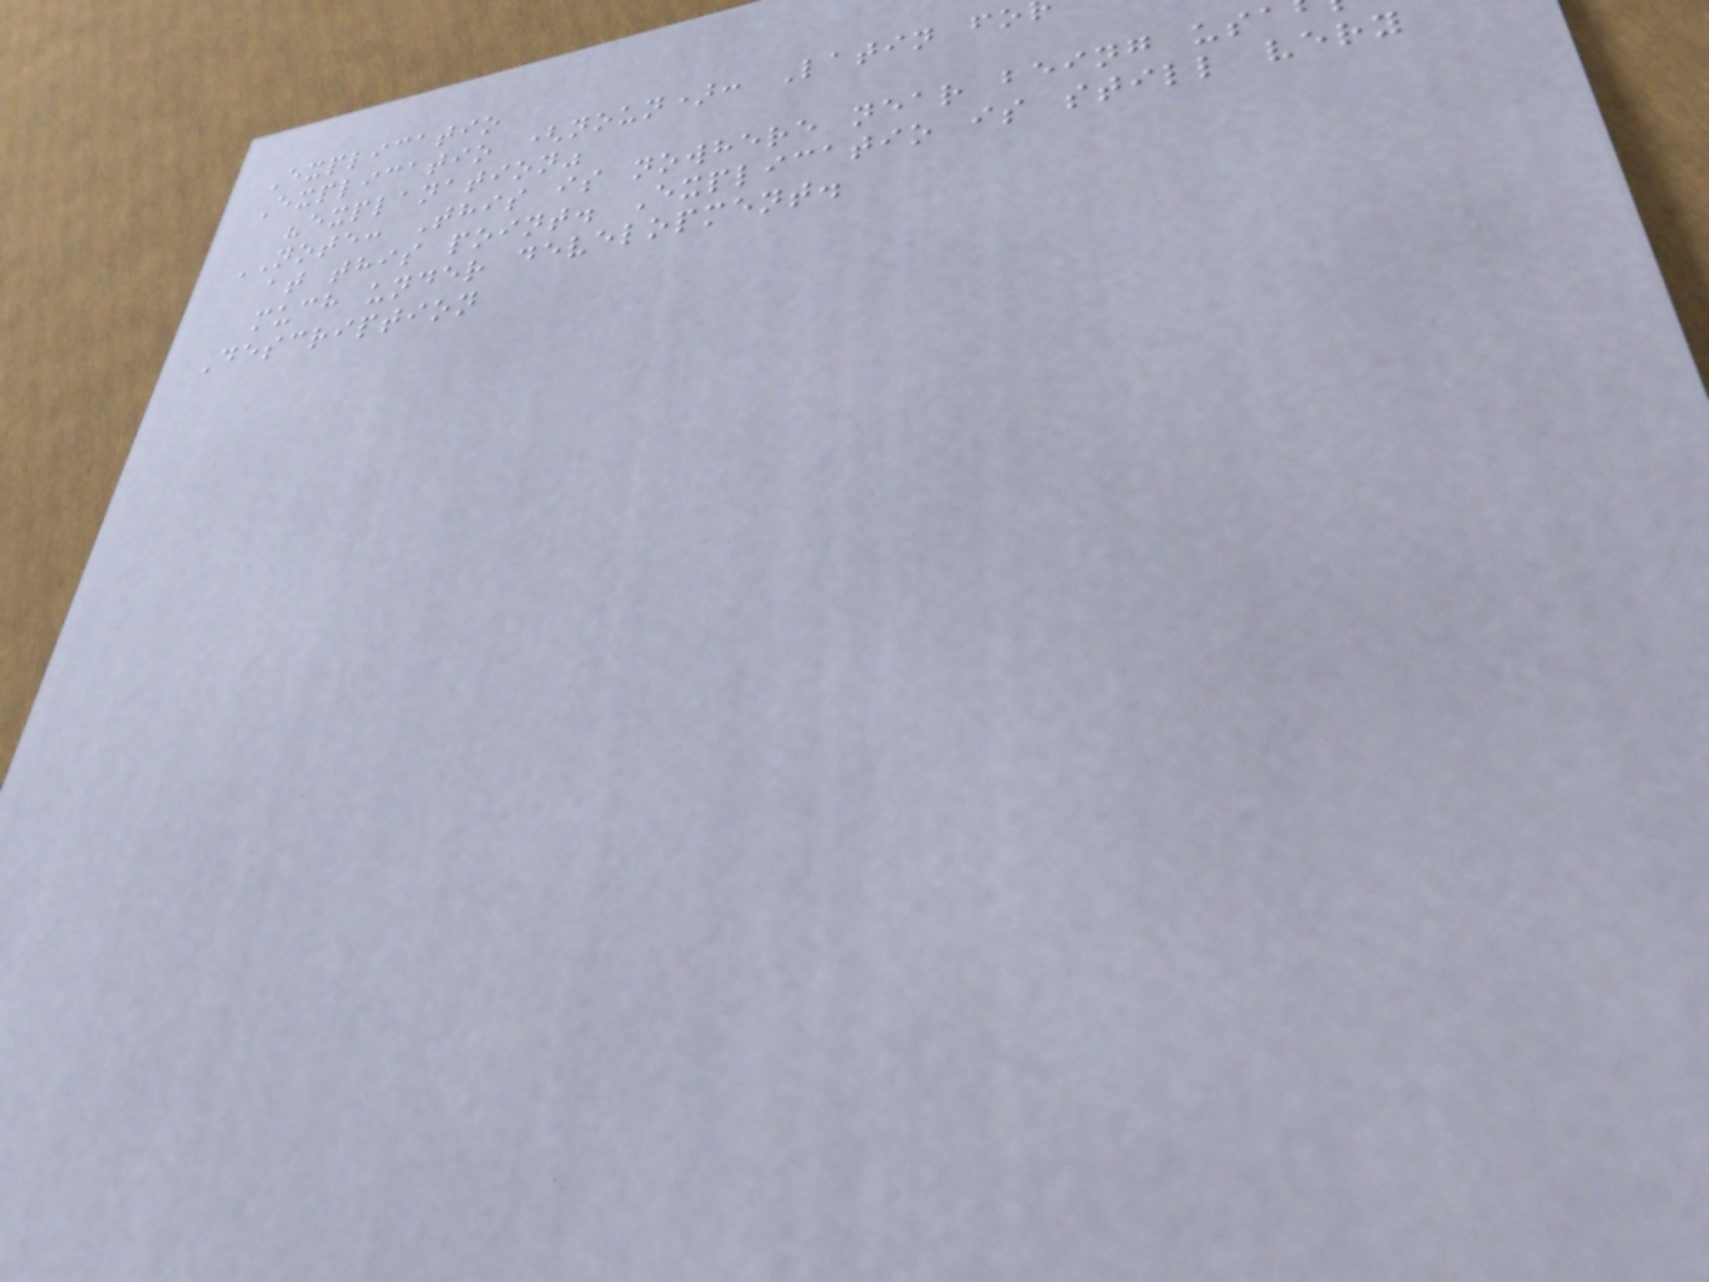Explicatio
Explicatio (noun): Latin fo
"explanation"
NOTE: This is nowhere near being usa
at this point. Explicatio is still very
much under development.
Description
